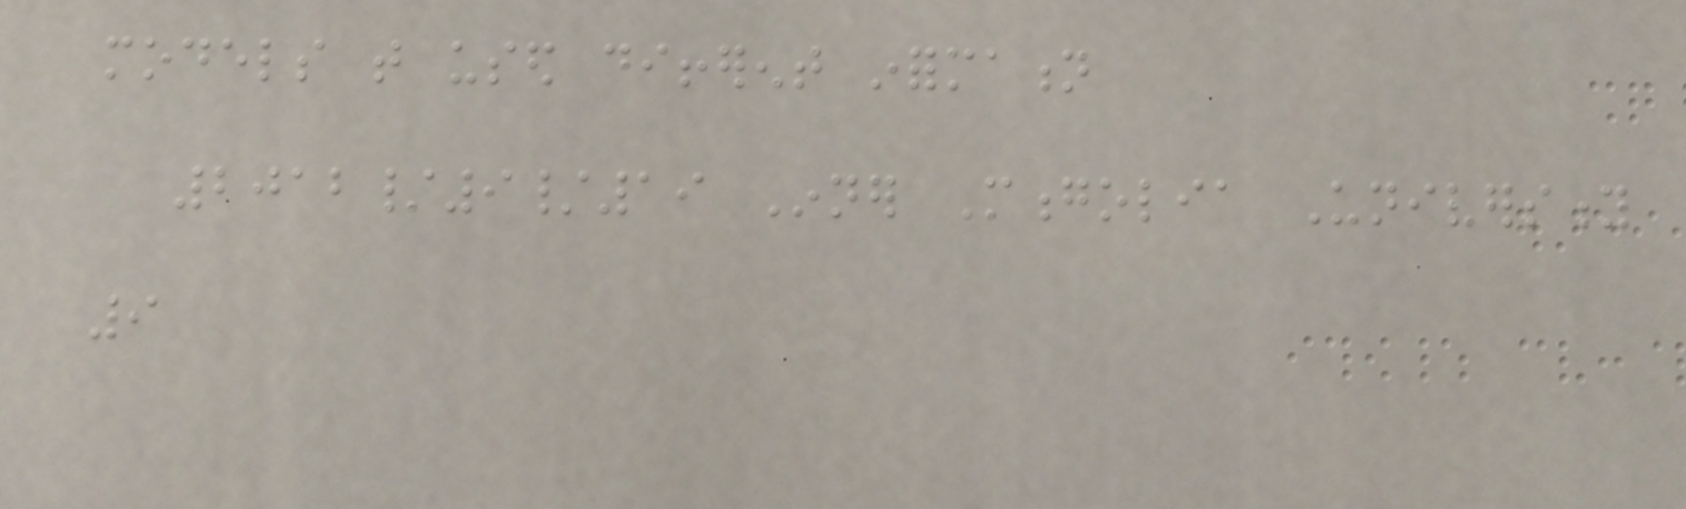models that used different information
2012/9/19 Inner Mongolia University
9
